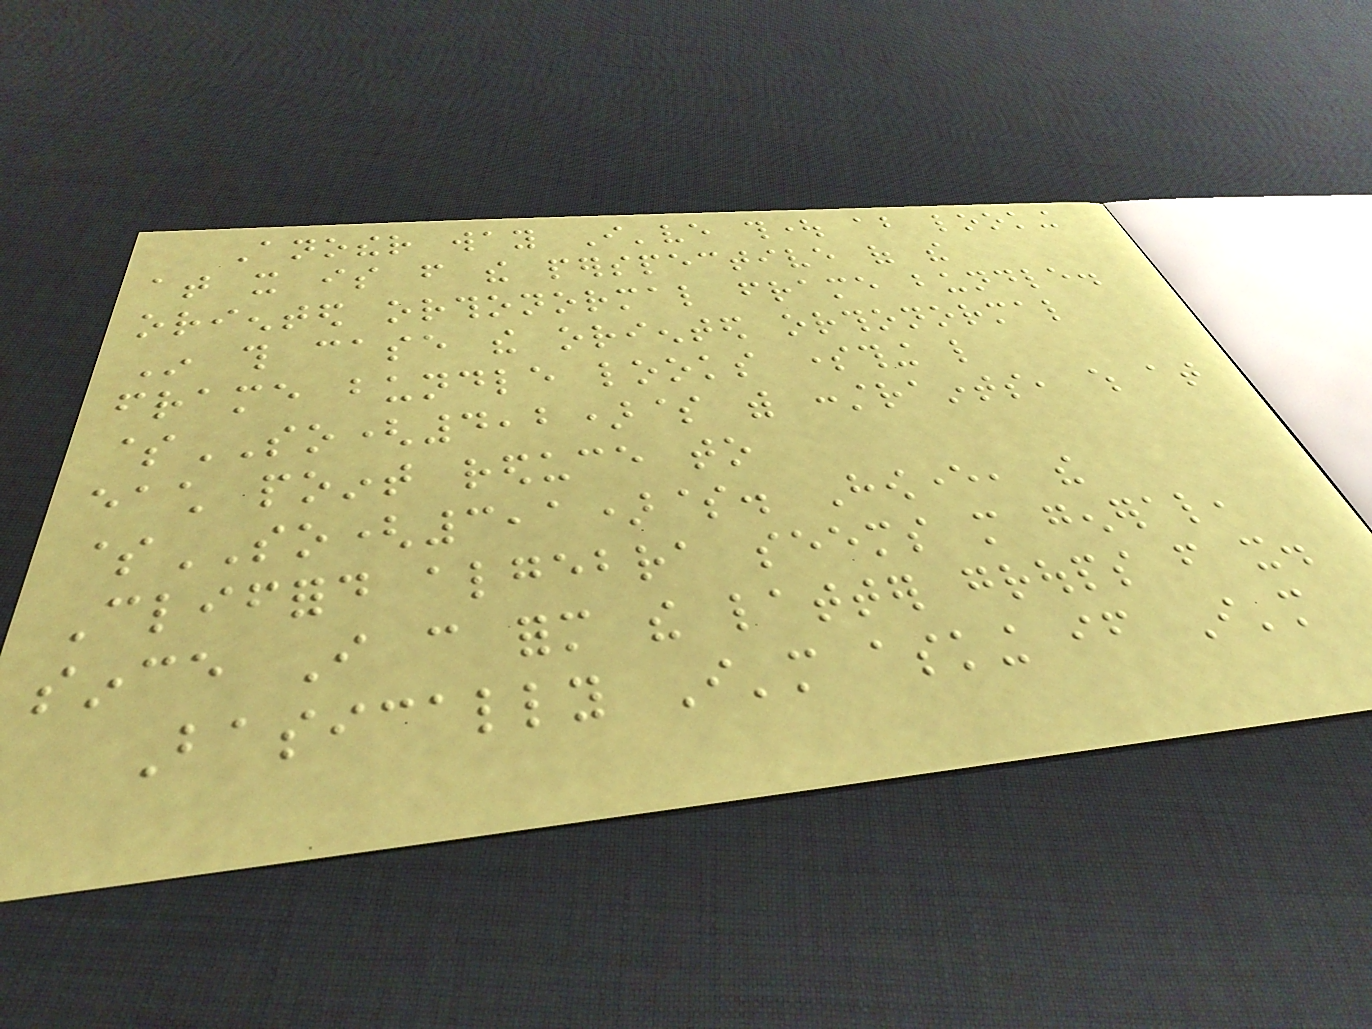Another way I've thought about looking
at it is from the perspective of the
oriented orthonormal frame bundle.
In this case the oriented orthonormal
frame bundle looks something like
$SO(4,2)$ with constraints, which at
each point reduce to
$SO(3,1)$. However, the
Clifford algebra seems more general,
since I can form the latter groups from it.
Basically I'm asking if I'm
